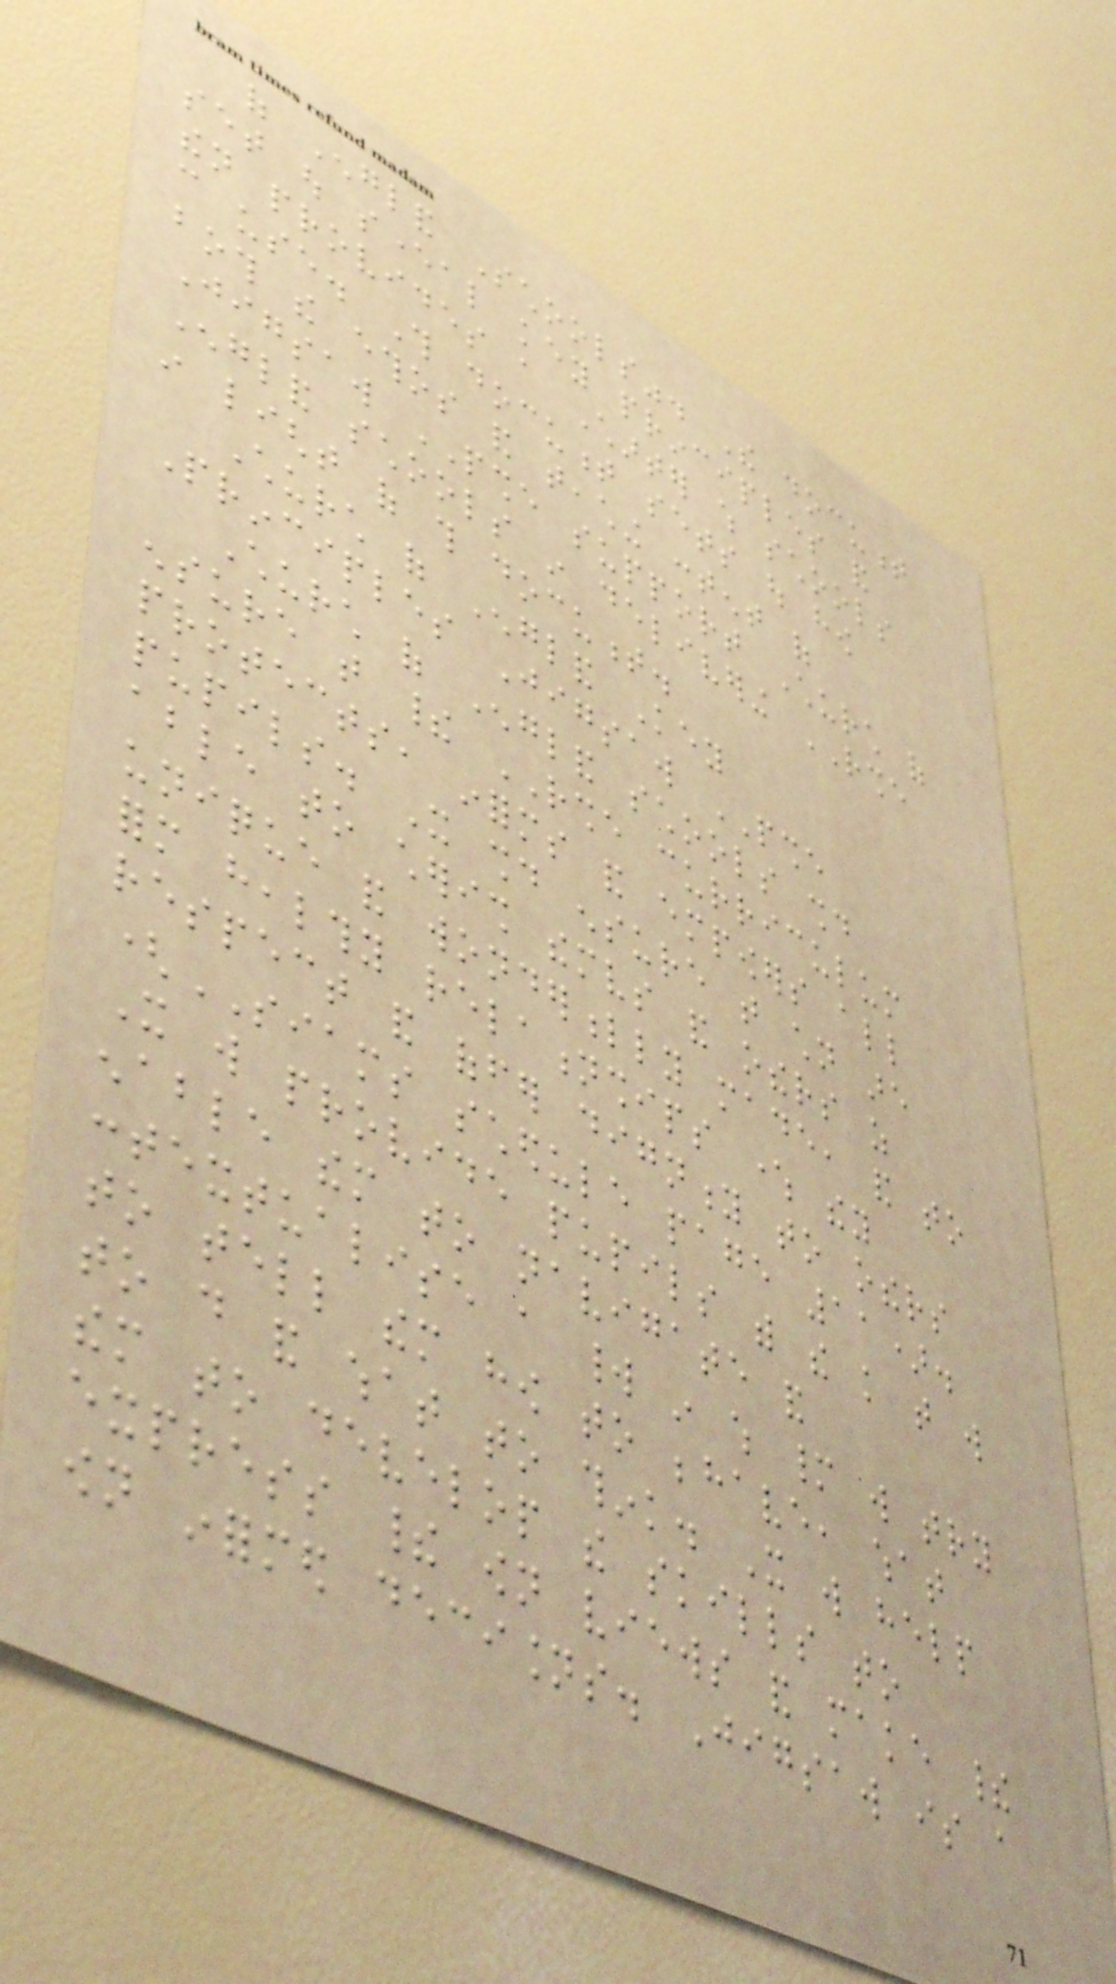of England Schools". The document
set out several key principles and
then provides a Charter which schools
can use. This document sets out how
both the ethos and teaching content of
Jigsaw PSHE support Church of
England schools in delivering RSHE
in light of this document.
Church of England Key
Principles Jigsaw PSHE
Church of England schools should
ensure that their RSHE curriculum
protects, informs and empowers all
pupils. It should ensure that children are
able to cherish themselves and others as
unique and wonderfully made, and to
form healthy relationships where they
respect and offer dignity to others
(SIAMS schedule page 11).
It will provide pupils with the knowledge that will
enable them to navigate and
contextualise a world in which many will try
to tell them how to behave, what
to do and what to think. It will help
them to develop the skills to
express their own views and make their
own informed decisions. Jigsaw is a
